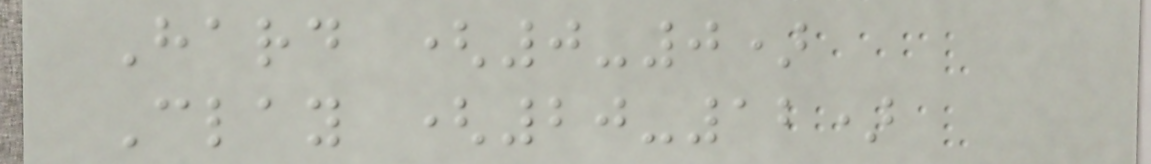Hard (0-0)
Clay (20-12)
